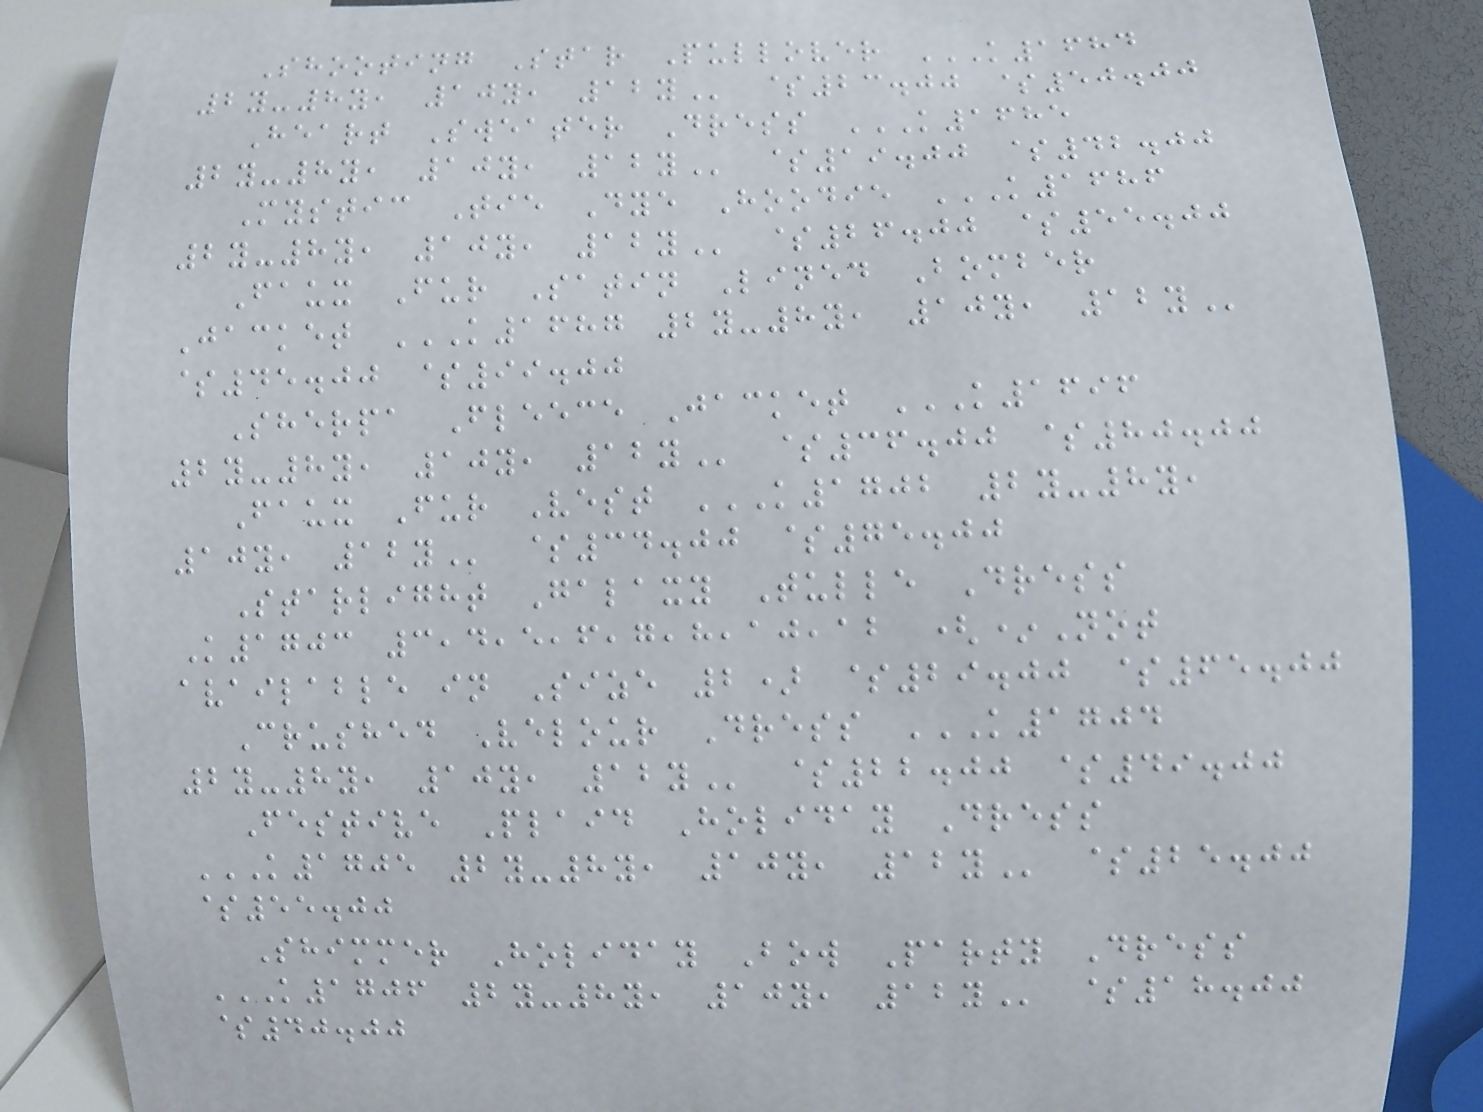Shooting Star Pullover K1684
2Y-8Y, 10Y, 12Y $23.00 $50.00
Heart Sweater Dress K1685
2Y-8Y, 10Y, 12Y $19.00 $42.00
Mystic Tie Dye Hoodie K1686
2Y-8Y, 10Y, 12Y $26.00 $55.00
Faux Fur Satin Lined Bomber
Jacket K1687 2Y-8Y, 10Y, 12Y
$45.00 $99.00
Sherpa Fleece Jacket K1696
2Y-8Y, 10Y, 12Y $36.00 $80.00
Faux Fur Vest K1702 2Y-8Y,
10Y, 12Y $34.00 $75.00
Starlight Galaxy Tulle Dress
K1703 3,4,5,6,7,8,10,12 (*Not
available in Size 2) $29.00 $65.00
Crushed Velour Dress K1704
2Y-8Y, 10Y, 12Y $22.00 $49.00
Festive Plaid Holiday Dress
K1705 2Y-8Y, 10Y, 12Y $25.00
$55.00
Shimmer Holiday Bow Party Dress
K1706 2Y-8Y, 10Y, 12Y $18.00
$40.00
